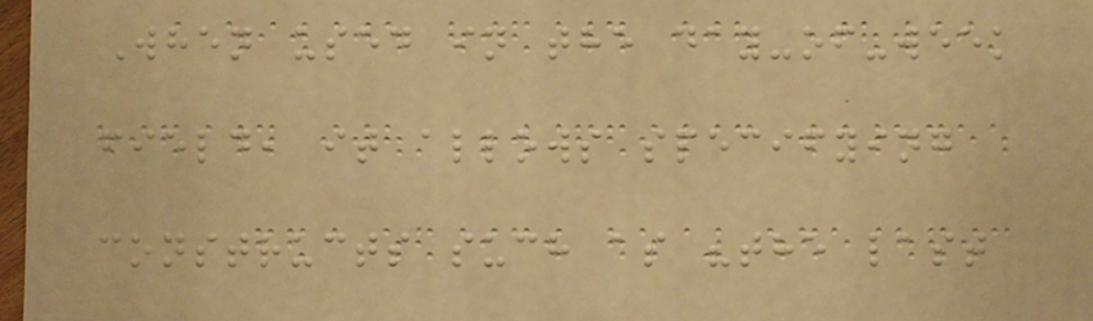When used in the day-of-week
field, it allows specifying
constructs such as "the last
